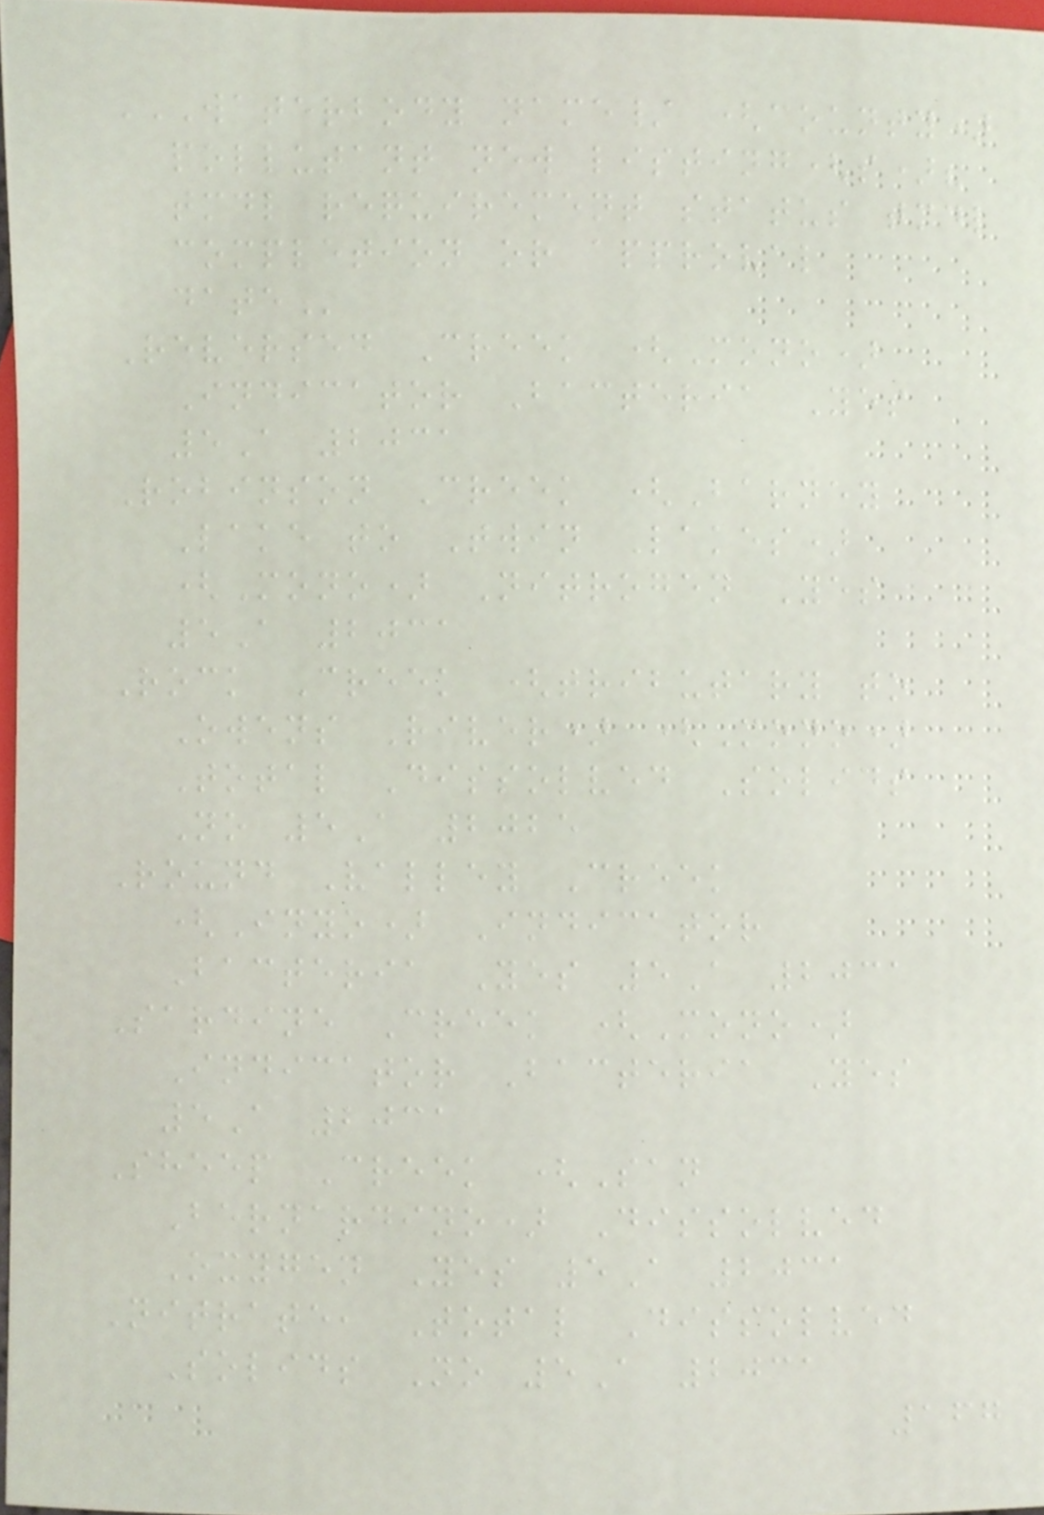WATERBODY NAME/ (COUNTY)
POLLUTANT NEW LISTING(S)?
TMDL REQUIREMENT STATUS TMDL
COMPLETION OR APPROVAL
DATE
Reversed Creek (Mono)
Indicator Bacteria Yes
5A 2031
Robinson Creek (Barney
Lake to Twin Lakes)
(Mono) Nitrogen Yes
5A 2031
Rock Creek (tributary to
Owens River) (Mono)
Total Dissolved Solids
No 5A 2025
Round Valley Creek
(Inyo) Indicator
Bacteria Yes 5A 2031
Sardine Creek (Mono)
Indicator Bacteria Yes
5A 2031
Sheep Creek (San
Bernardino) Dissolved
Oxygen Yes 5A 2031
Nitrate, Total Dissolved
Solids No 5A 2031
167
